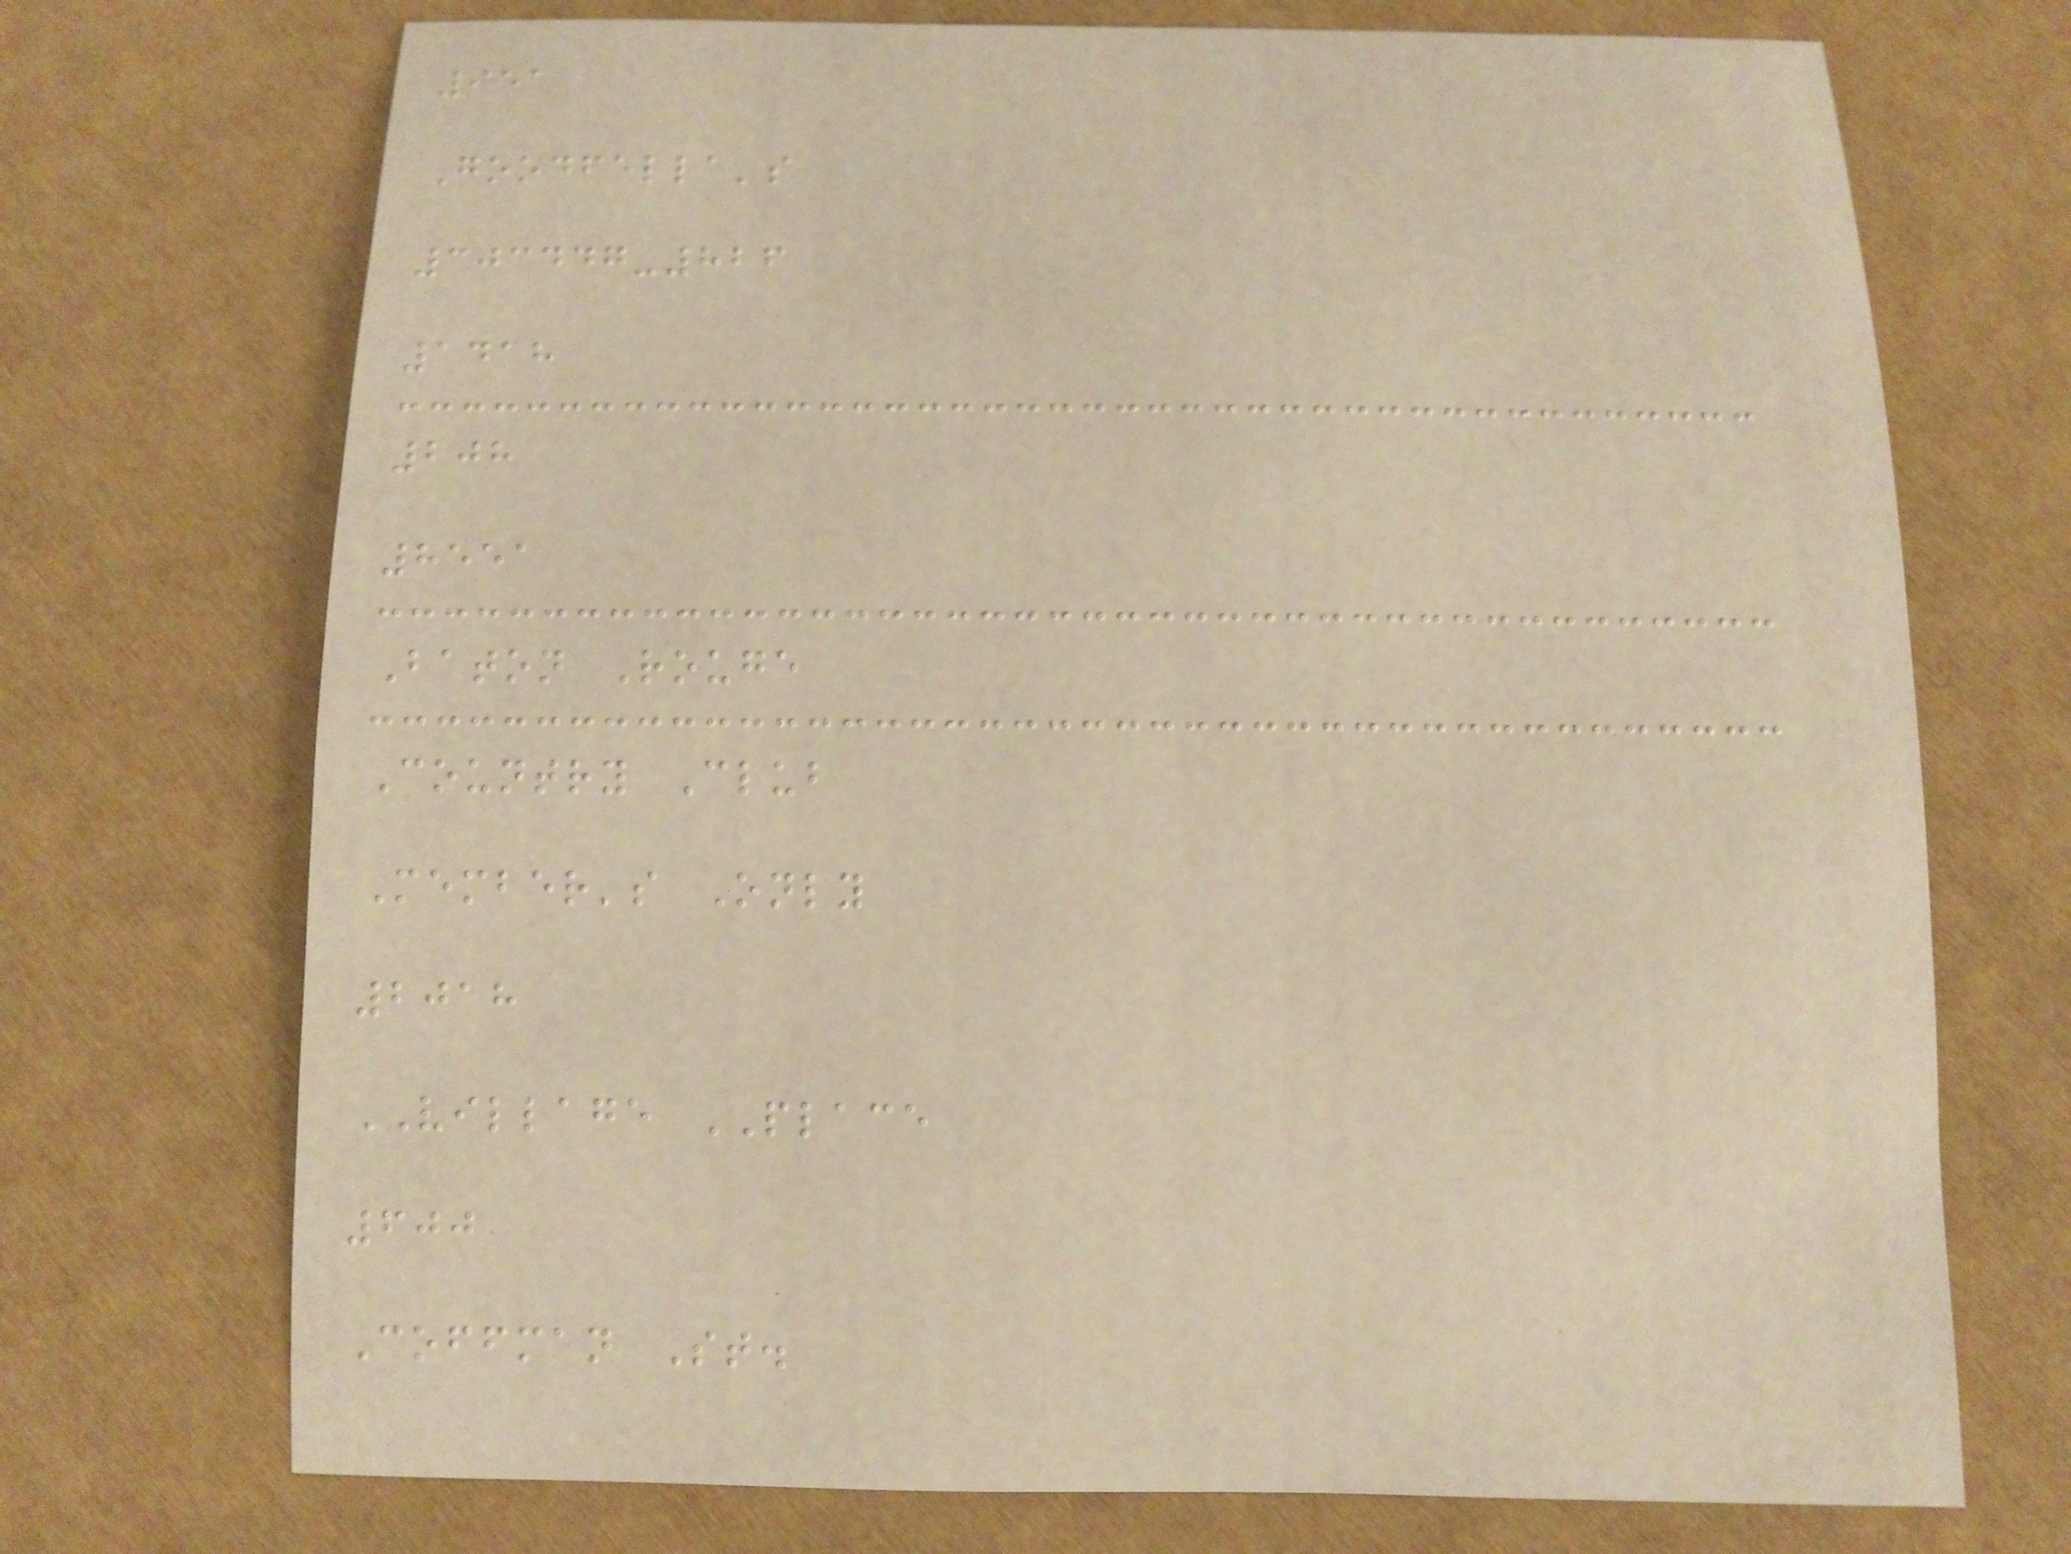951
Goodfella's
303447-826
1418
208
8551
Baton Rouge
Country Club
Member's Only
2018
VILLAGE PLACE
600
Coffman St.
